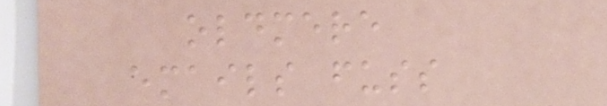oldmere
emails fuss
